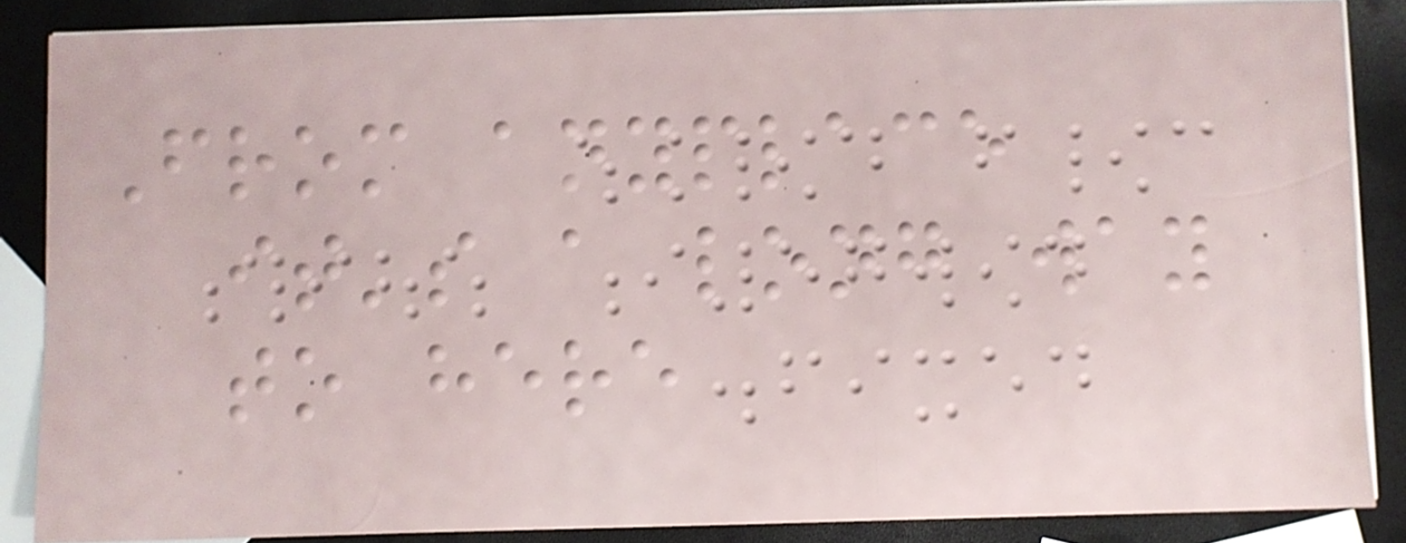From anyplace
it's a long way
to here
